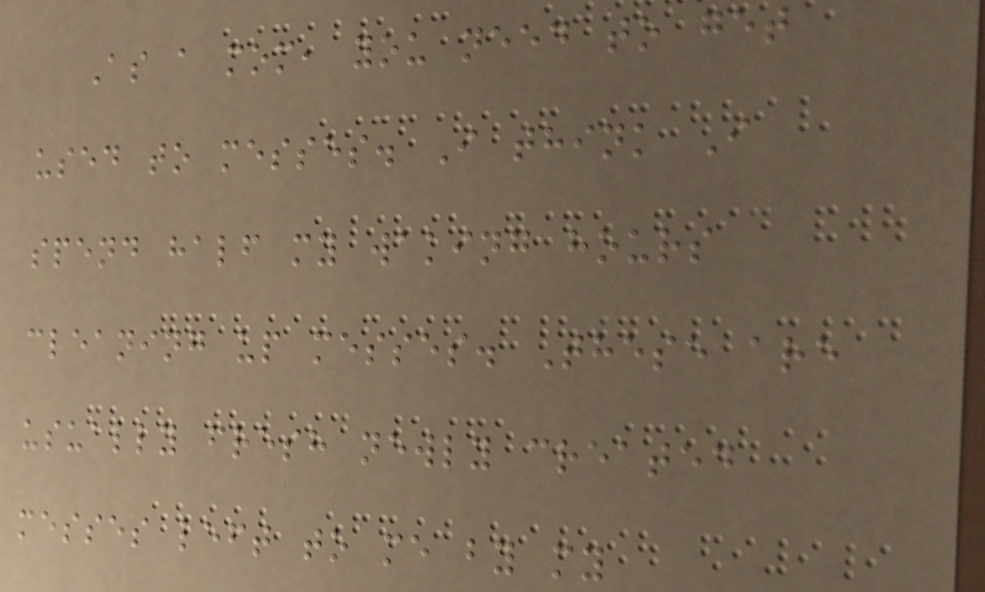As a mom, you need to get
used to messes. I think I
spend half my waking hours
cleaning up messes. These are
usually fresh newly created
messes left to me by my
